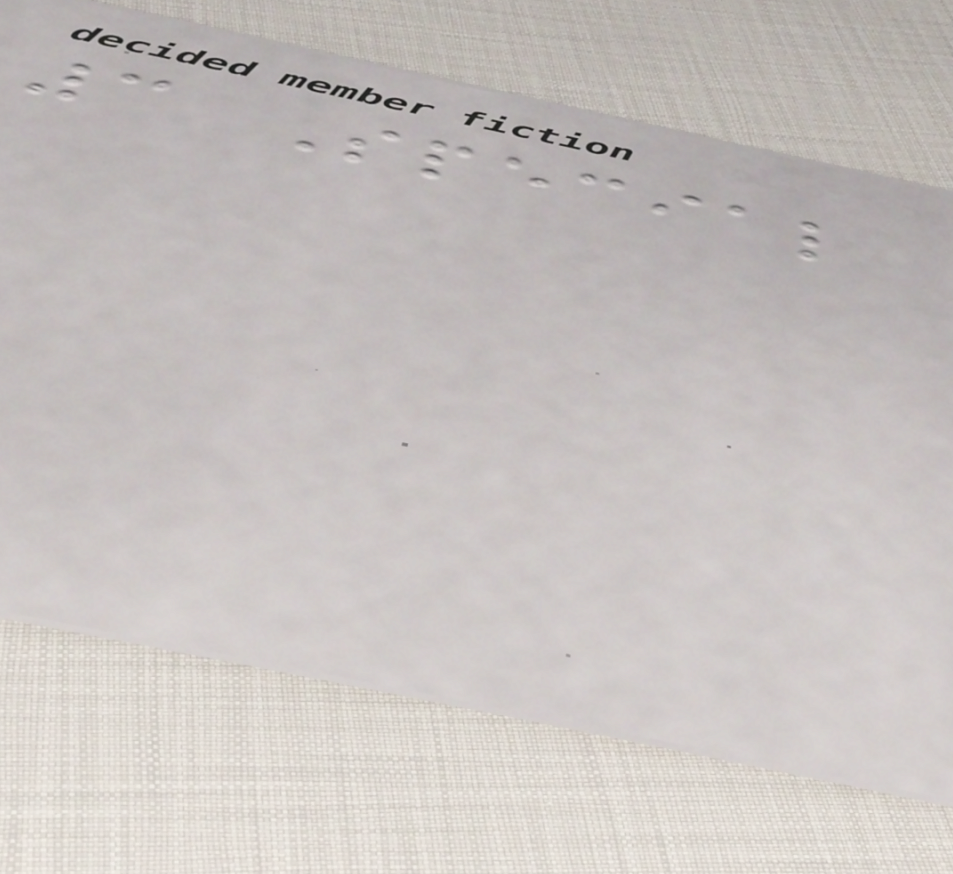3 Special
